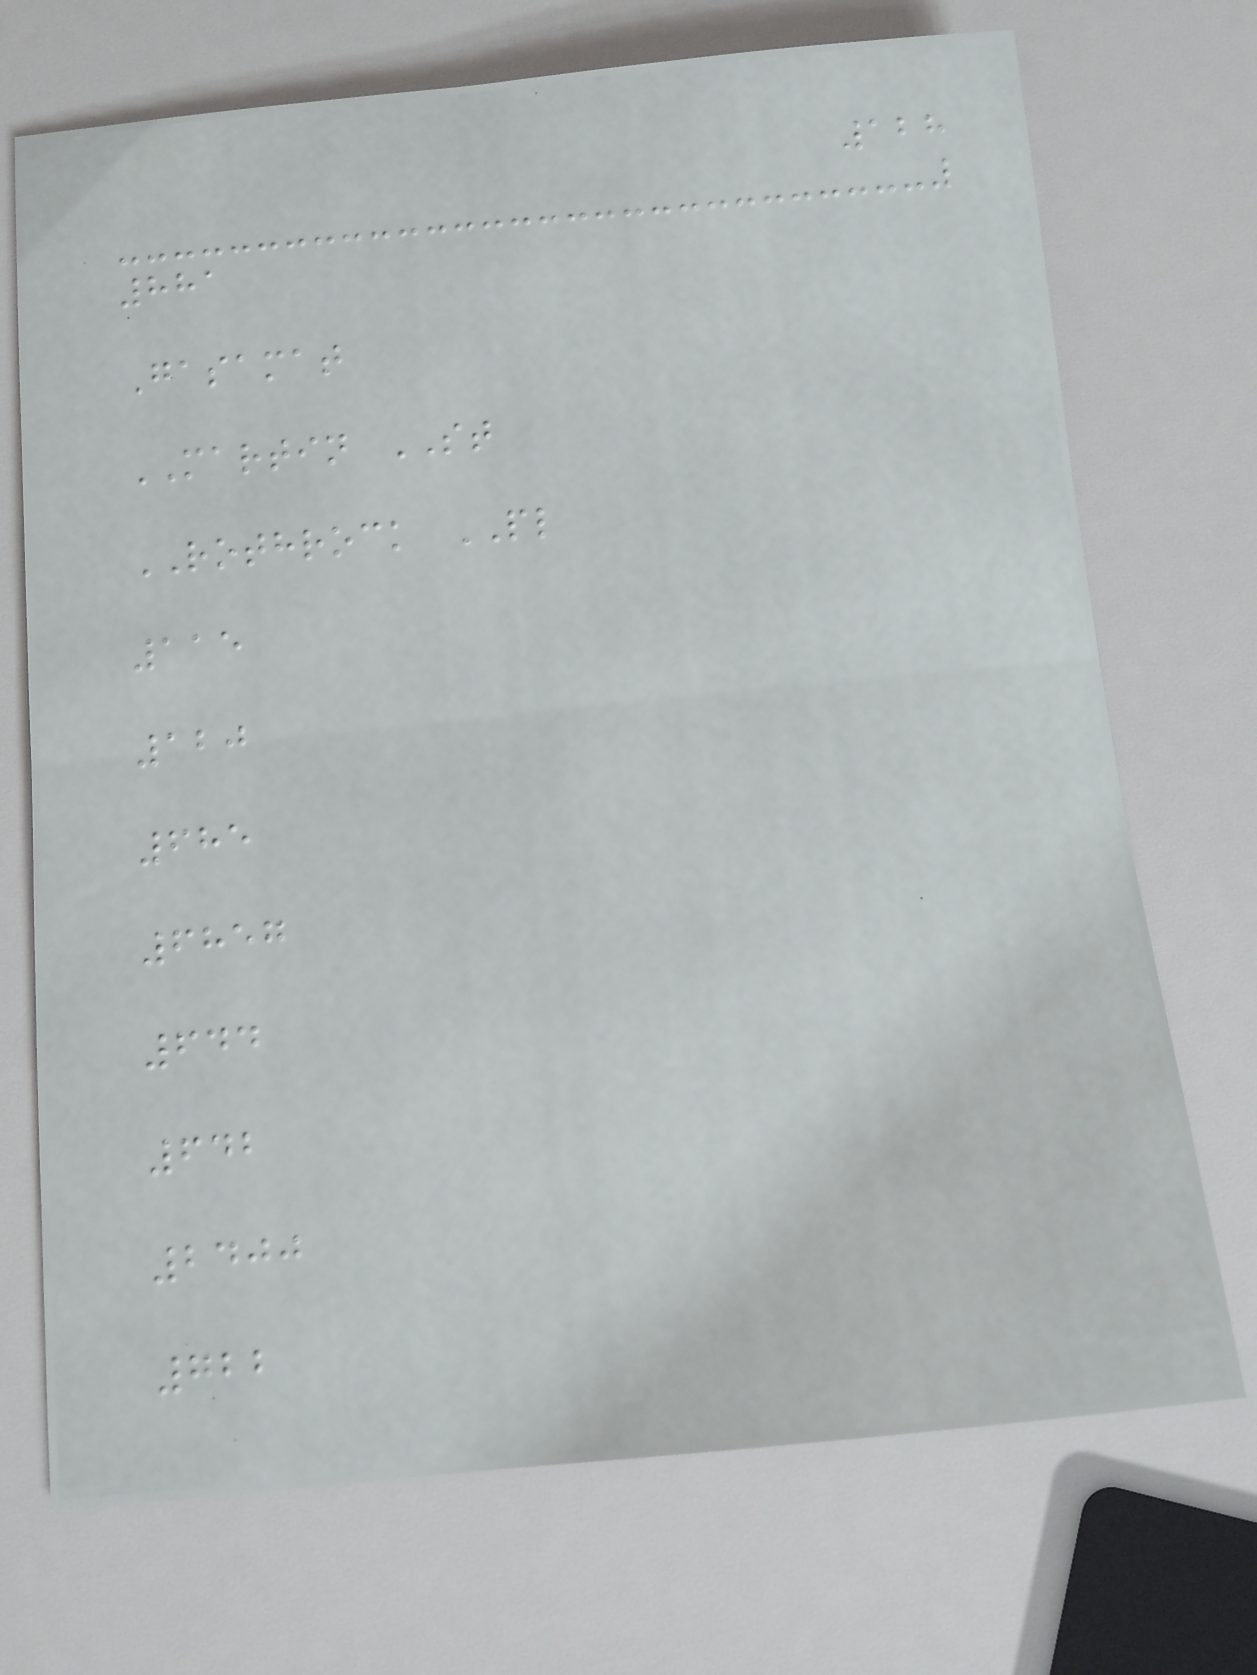128
881
Gasamat
MARTIN ST
ROTHROCK PL
115
120
685
6857
644
642
2400
722
